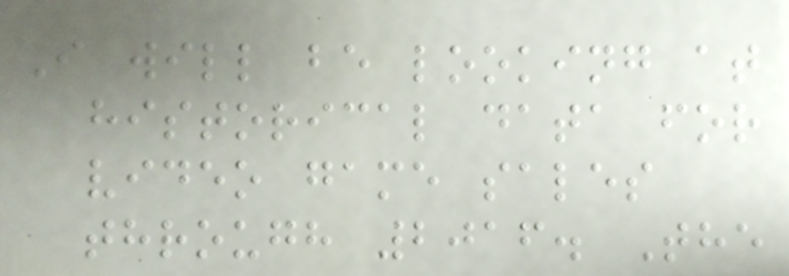I will be looking at
historical data for
video game sales
through 2016. The
